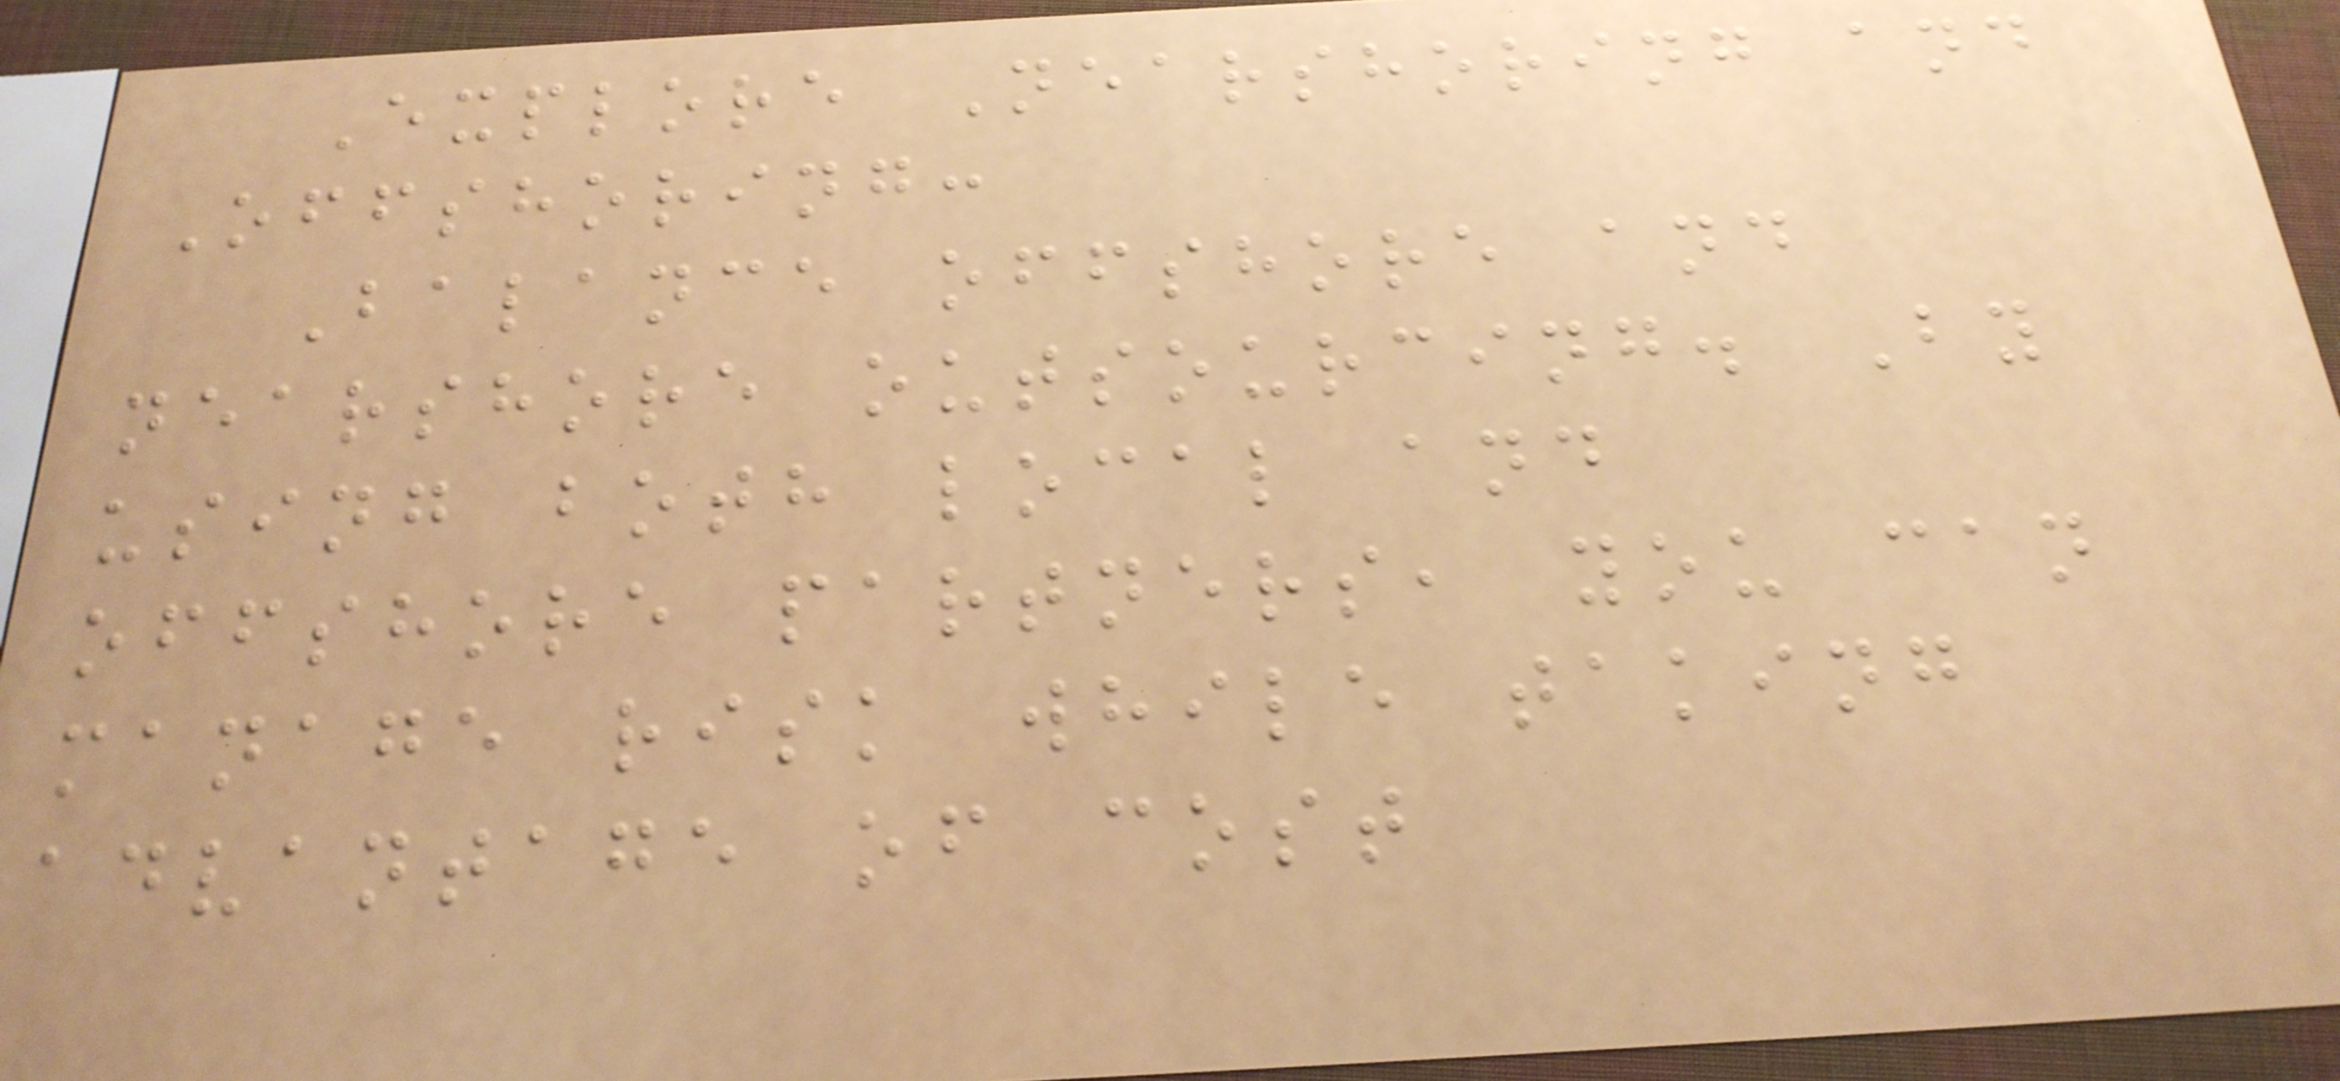Explore Nearshoring and
Offshoring:
Balance offshore and
nearshore outsourcing. By
using both local and
offshore partners, you can
manage risk while taking
advantage of cost
